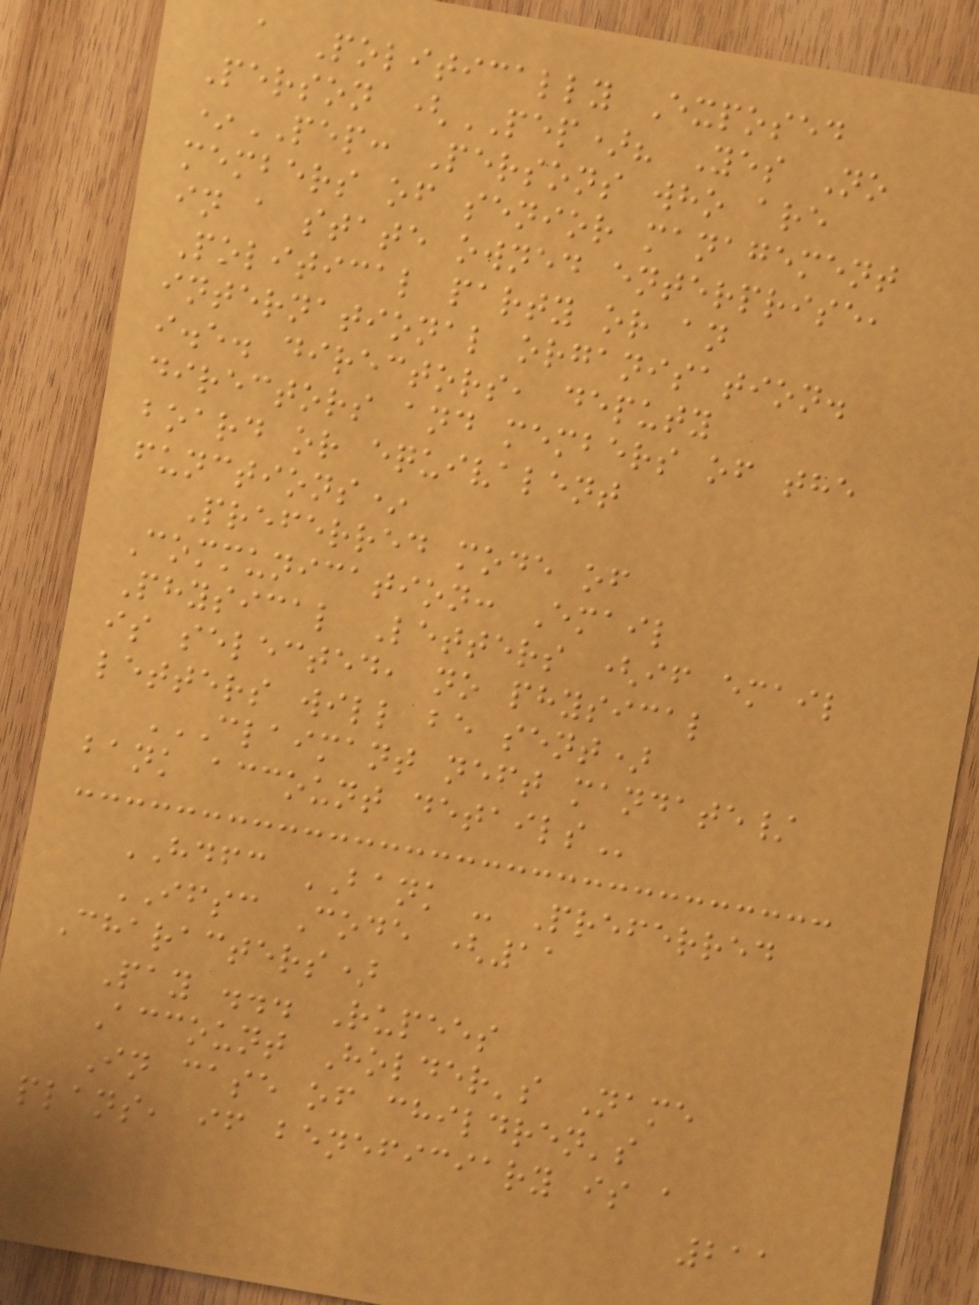a Politically Exposed
Person (PEP)? Yes No
*PEP: Persons who are
members of senior management
in a state owned enterprise,
Political party or an
international organisation.
i.e. directors, deputy
directors and members of the
board or equivalent
functions*
Preferred mode of
Communication: Email
Physical Letters (if email
is selected, no physical
letters will be sent)
CLAIMANT NEFT MANDATE/
BANK ACCOUNT DETAILS
HDFC BANK - Preferred
IFSC Code (11
Characters)
Pay ... Rupees
Account Holder's Name
In case of children's
plans, if beneficiary is a
211
